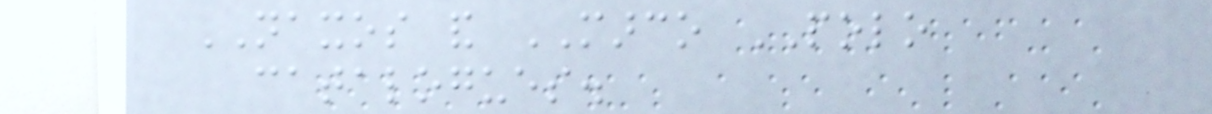NAXOS and MARCO POLO
catalogues.
